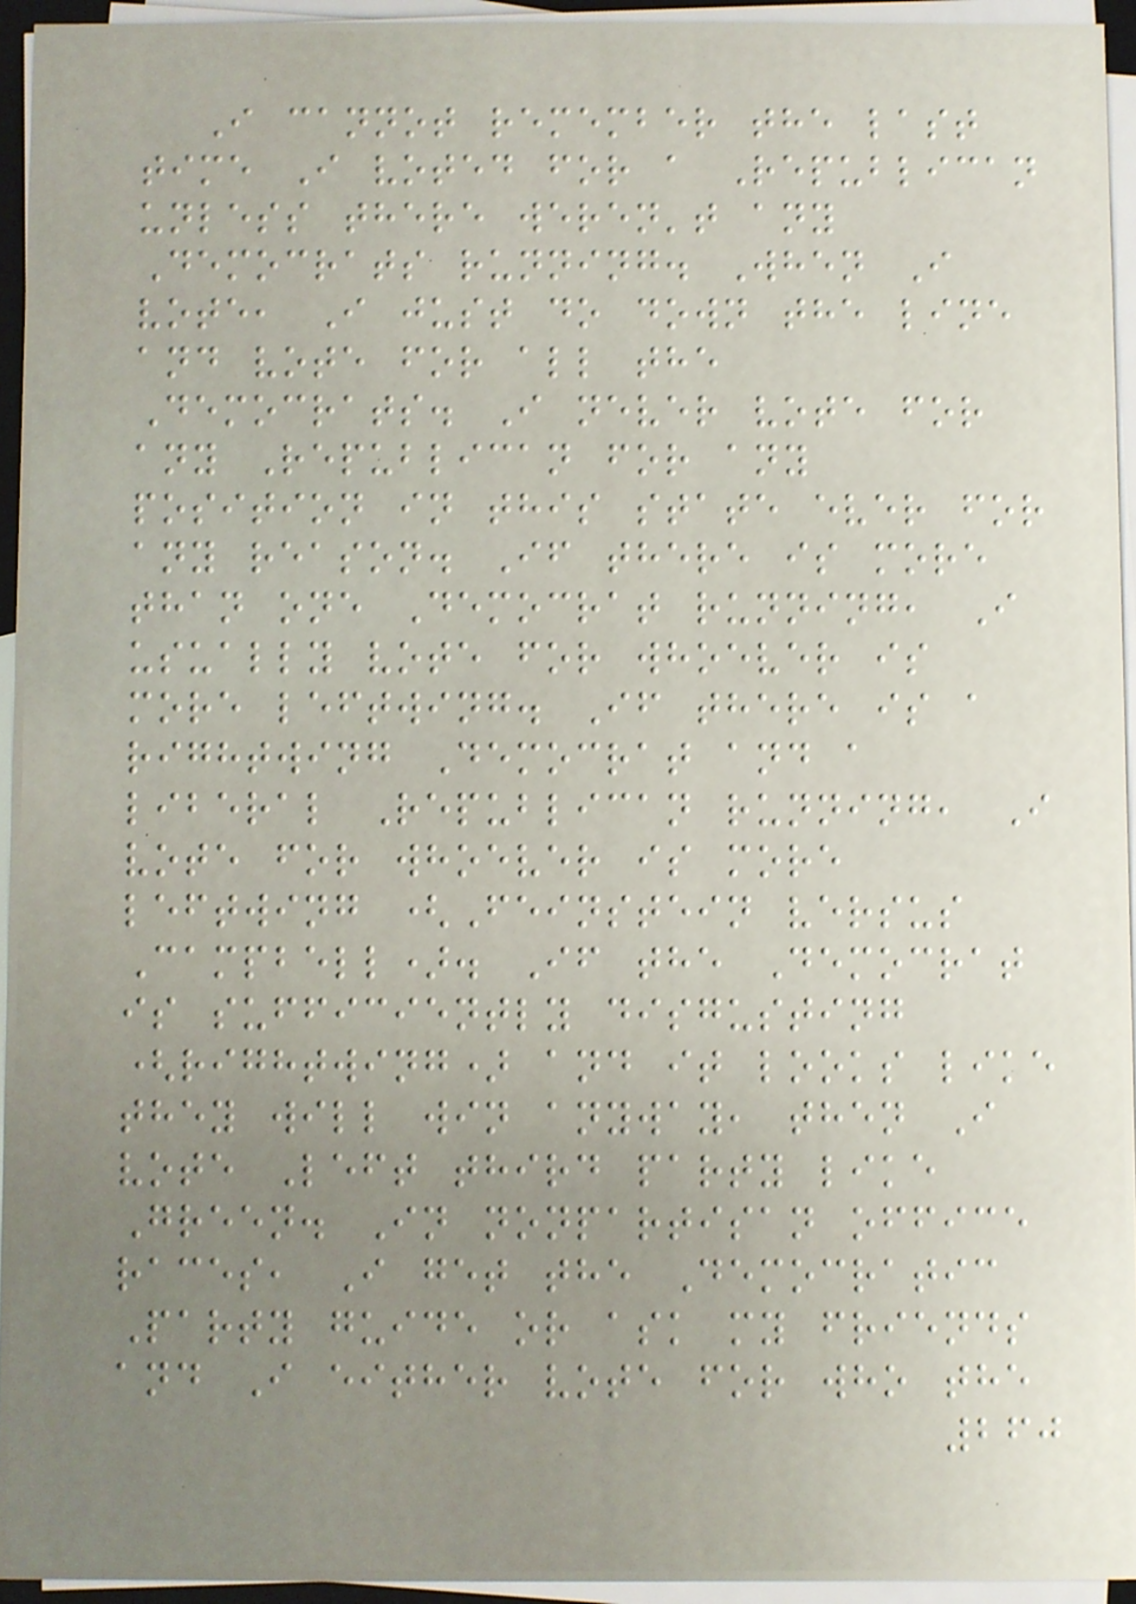I cannot remember the last
time I voted for a Republican
unless there weren't any
Democrats running. When I
vote, I just do down the line
and vote for all the
Democrats. I never vote for
any Republican for any
position in this state ever for
any reason. If there is more
than one Democrat running, I
usually vote for whoever is
more leftwing. If there is a
rightwing Democrat and a
liberal Republican running, I
vote for whoever is more
leftwing (Feinstein versus
Campbell). If the Democrat
is sufficiently disgusting
(rightwing) and it looks like
they will win anyway, then I
vote Left third party like
Green. In nonpartisan office
races, I get the Democratic
Party guide or ask my friends
and I either vote for who the
260
